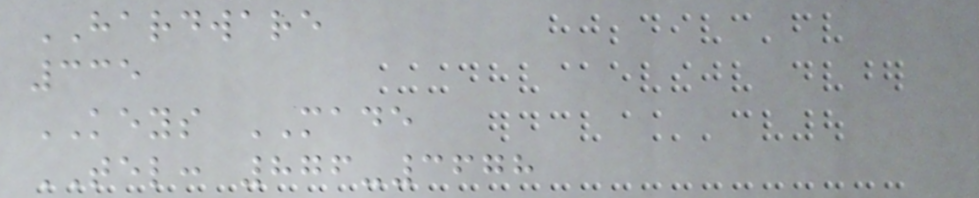HARDWARE
335
KEYS MADE
TEL: 876-3678
